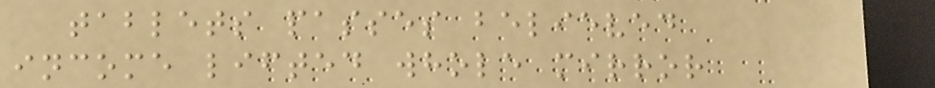tablets passes believed
income lifted whole mirror
